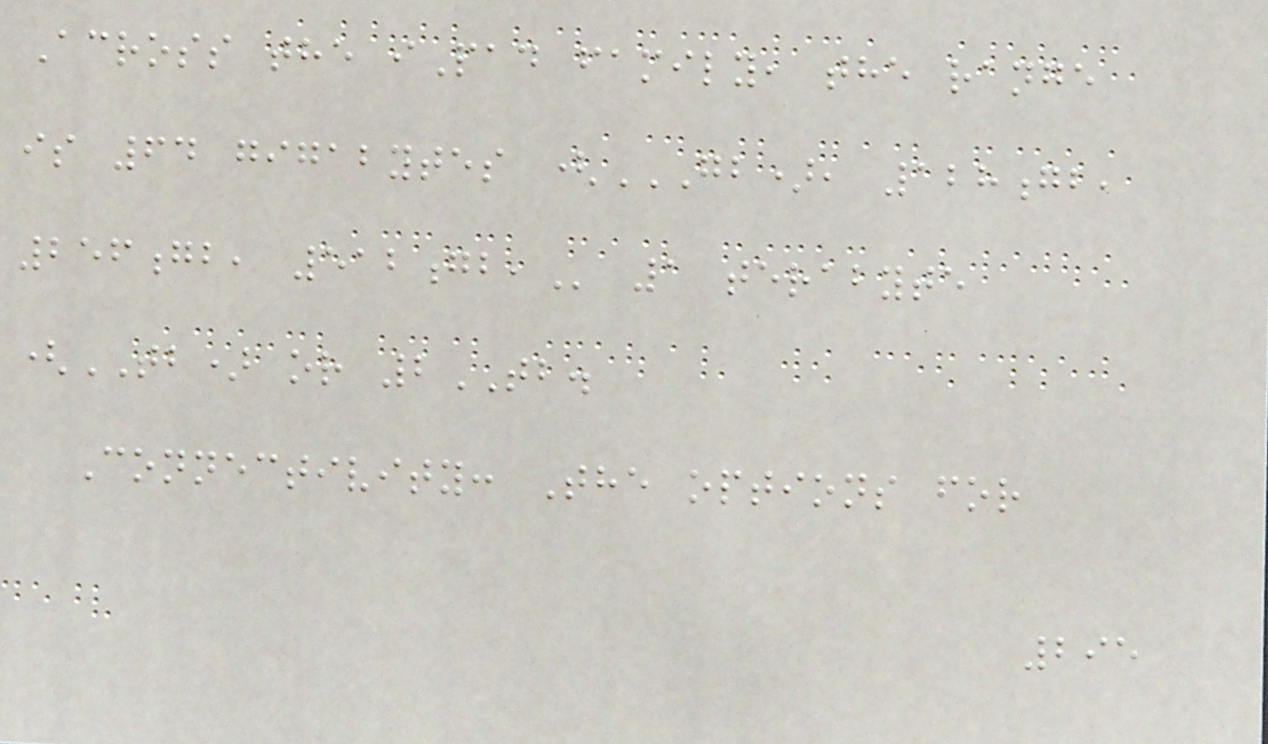Across the iPad family, the range
is 64 gigabytes (GB), 128GB,
256GB, 512GB, 1 terabyte
(TB) or 2TB.
Connectivity: The options for
295
